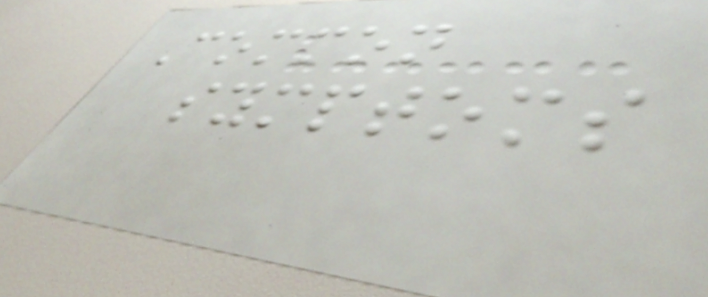Common
symptoms
